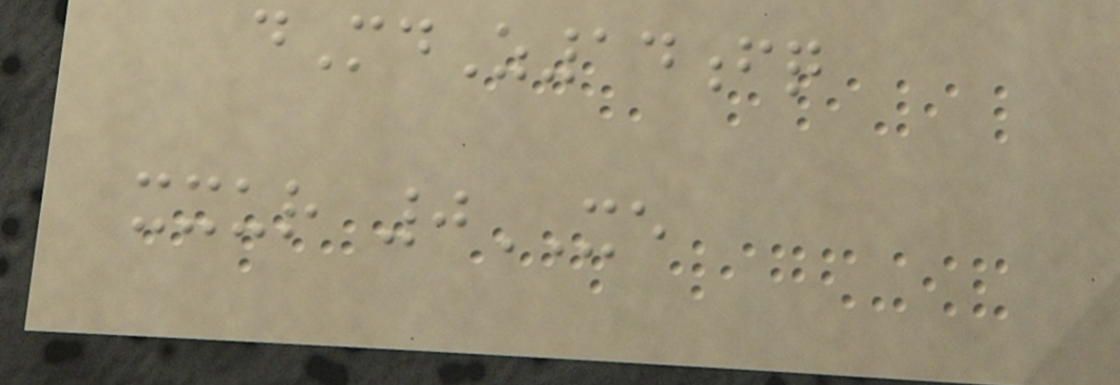dMdZ14fq
xxur 0XE
